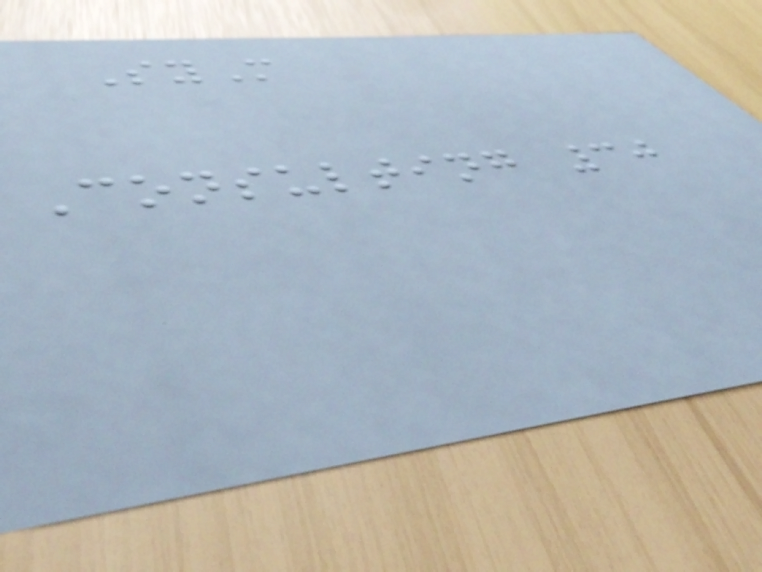SyM
Consulting 30
